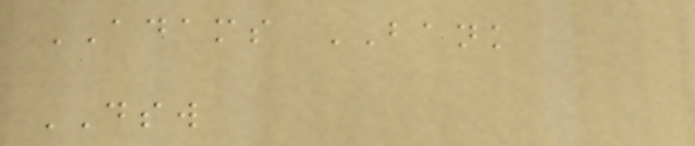ADAMS BANK
DSW
